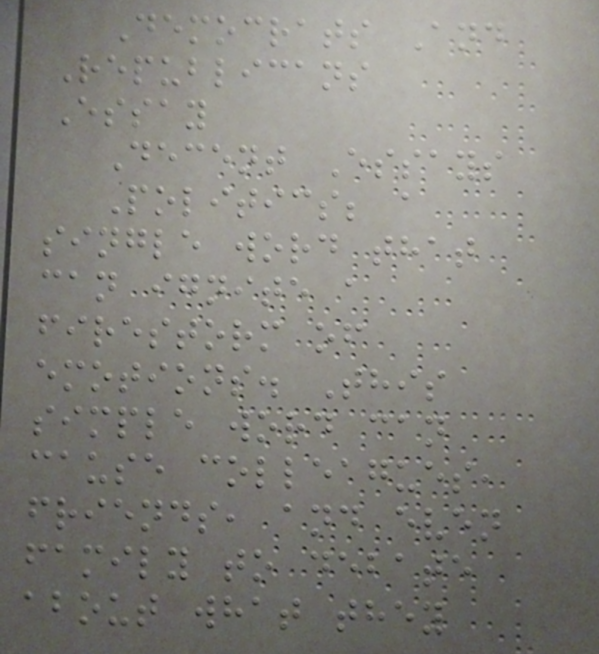Democrats And
Republicans
Essay
Decent Essays
Politics; a
single word that
can ignite a
firestorm of
emotions. This
simple word can
cause colleagues,
friends, and even
family to debate
about what they
